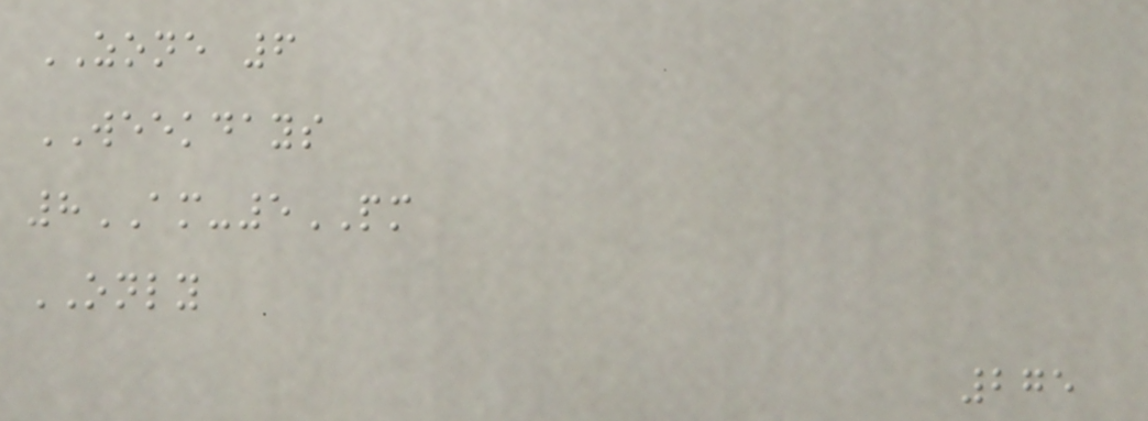ZONE 6
WEEKDAYS
8AM-5PM
ONLY
275
